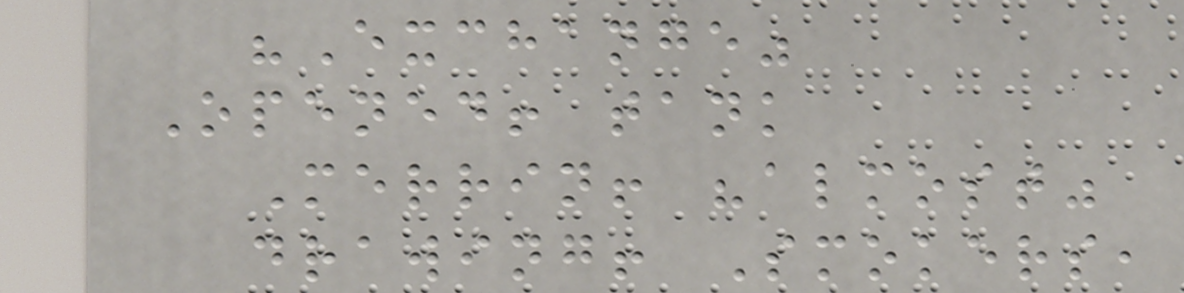"Exchange"
Opened! tank
Merrin! "almost"
drawing! Smokers,
